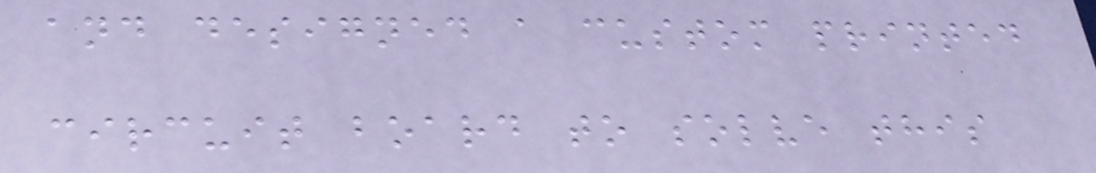and designed a custom printed
circuit board to solve this
